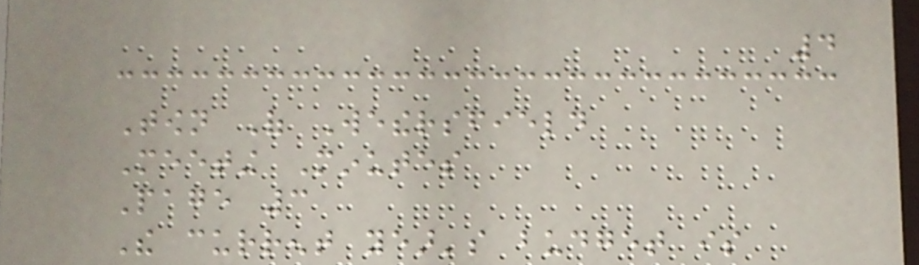4
Town Of Wethersfield
Meeting Minutes
Page 3
The current year's budget is
